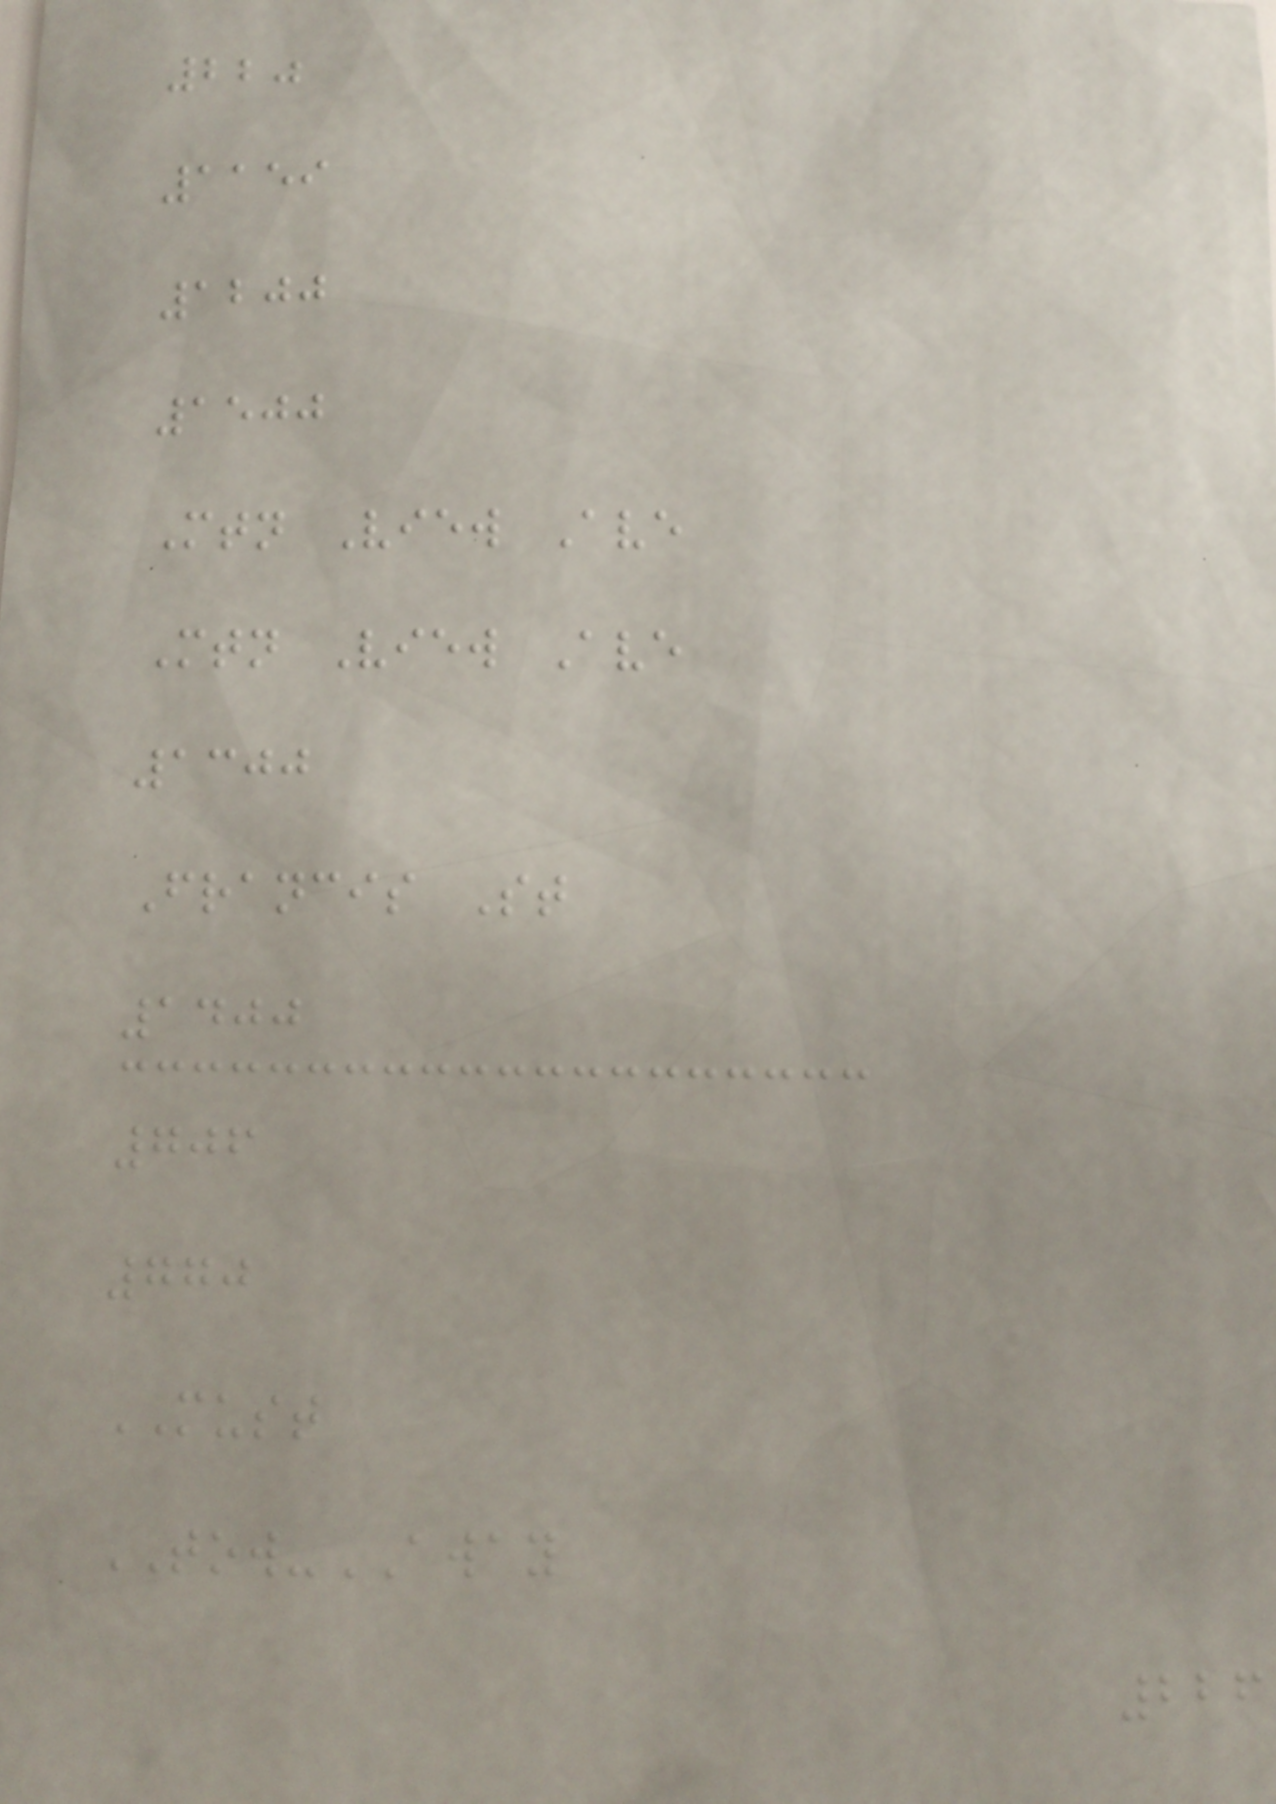220
1159
1200
1500
Mtn View Ave
Mtn View Ave
1300
Francis St
1400
706
770
MUST
TOW-AWAY
226
